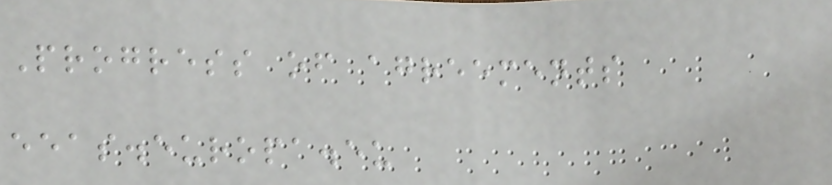Progress of agreements
eeas.europa.eu
